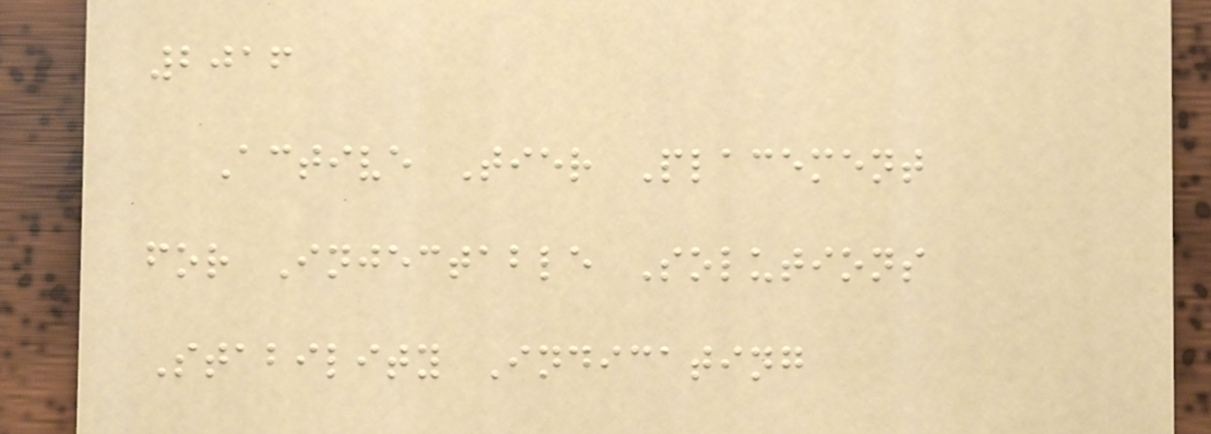2016
Active Tier Placement
for Injectable Solutions
Stability Indicating
